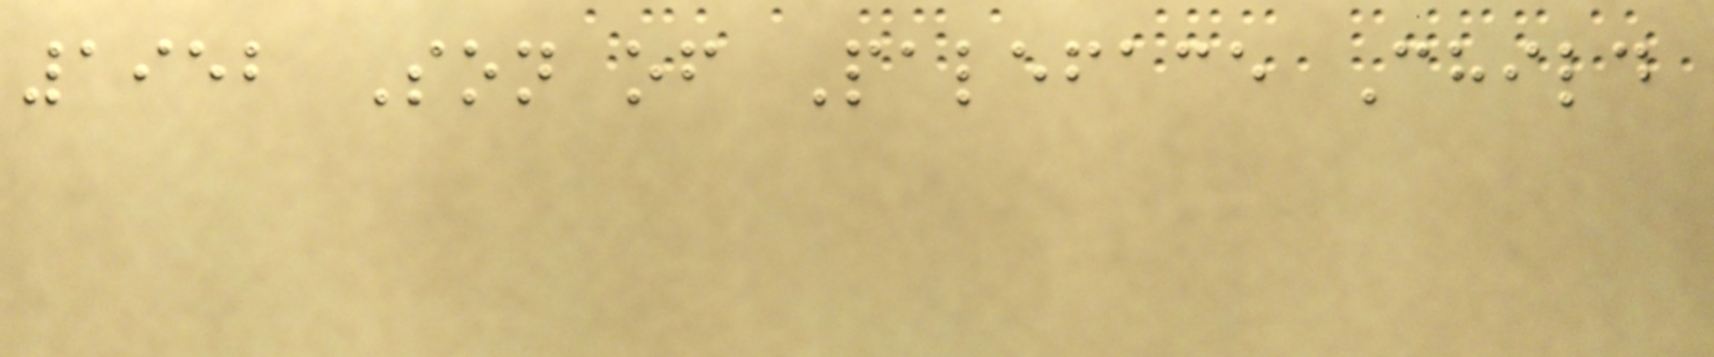1952 Son of Paleface Child
